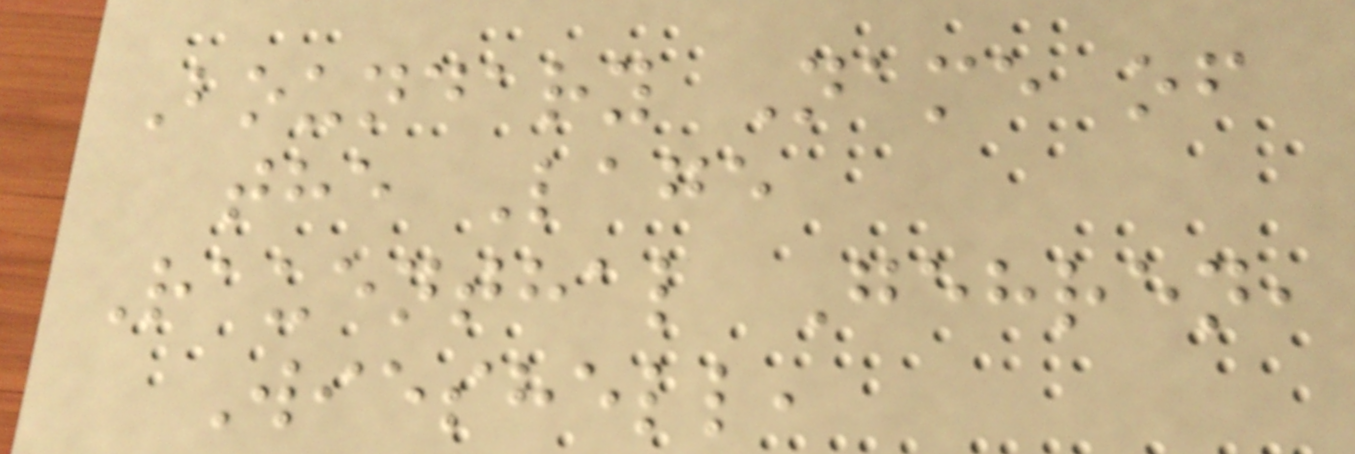Boundary Name of
the Lage
Rauenthal Gehren,
Wieshell,
